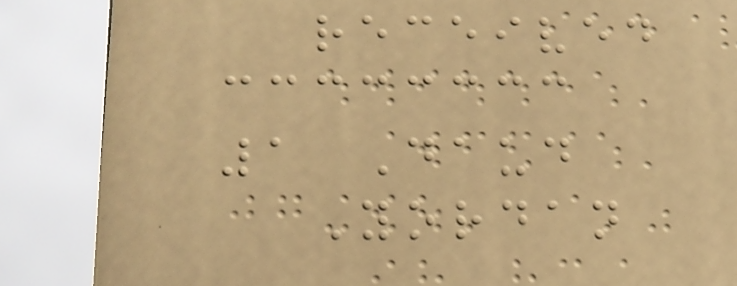received
1 Daud
Yordan
